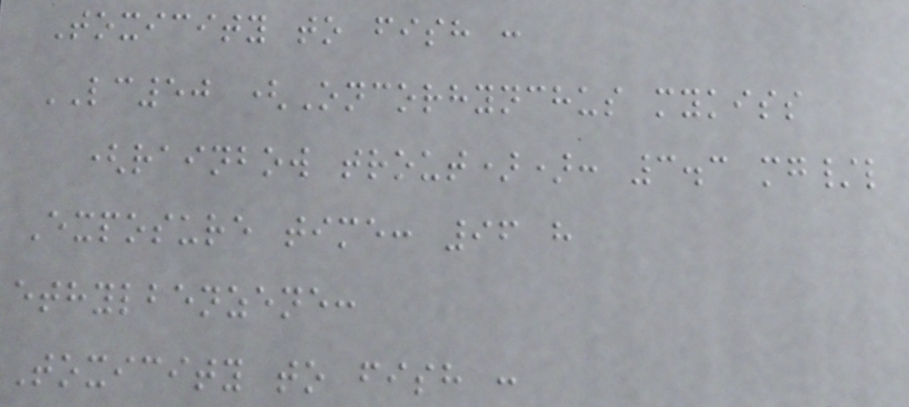Toxicity to fish :
LC50 (Oncorhynchus mykiss
(rainbow trout)): 3.3 mg/l
Exposure time: 96 h
ethylbenzene:
Toxicity to fish :
